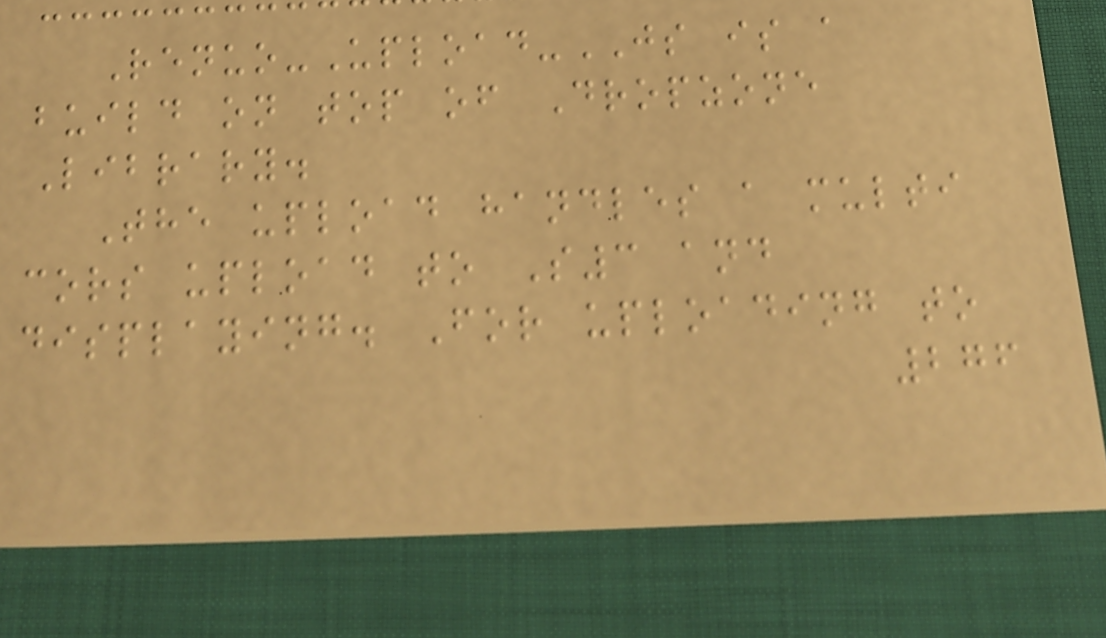Renuo-Upload-JS is a
build on top of Dropzone
Library.
The upload handles a multi
cors upload to S3 and
displaying. For uploading to
276
